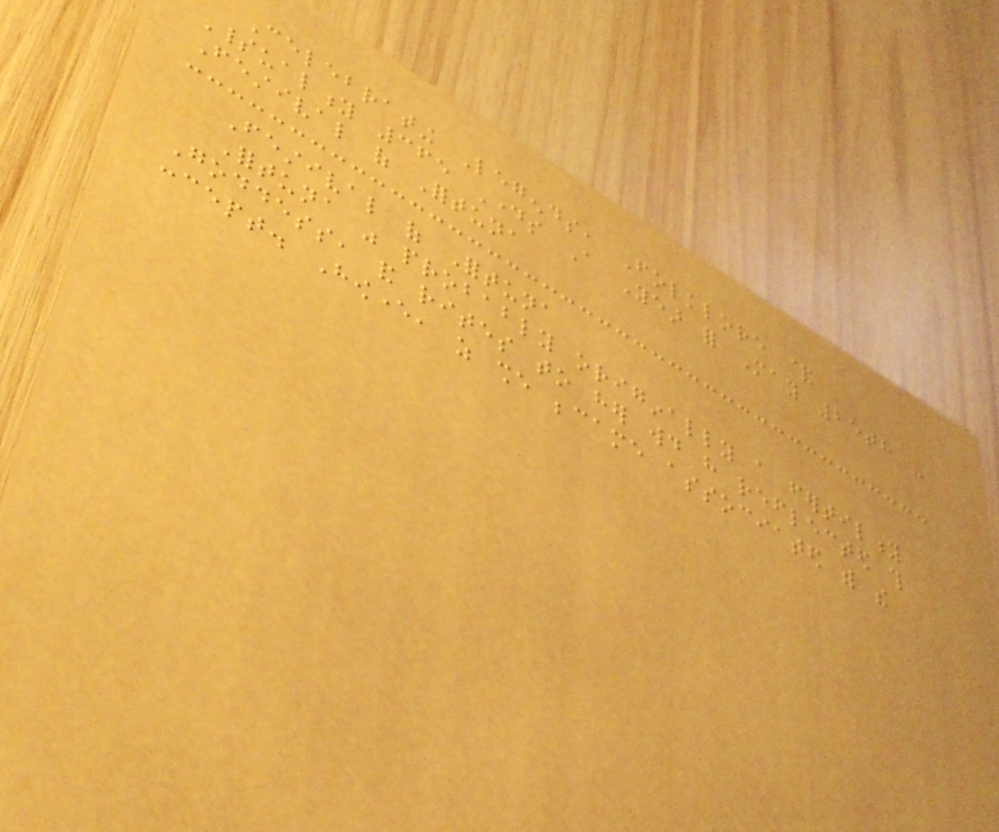Celebrating Legends, Folklore &
Spirituality 365 Days A Year for May 25th -
Festival of Fortuna
Festival of Fortuna
Fortuna was probably originally a fertility
Goddess, and rites to her would have reflected this
concept. However, as she became associated with the
